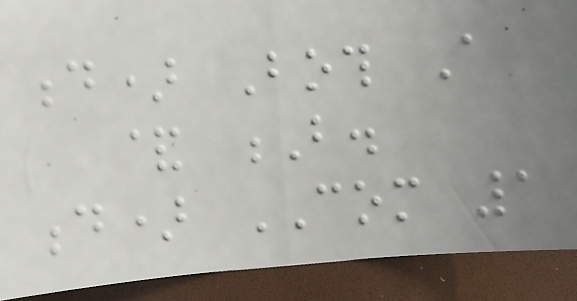d) Both A
& B.
d) COM 1
